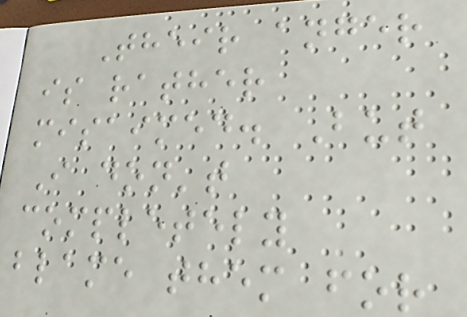Their anger
is rather
misaimed. But
I don't
completely
blame them for
